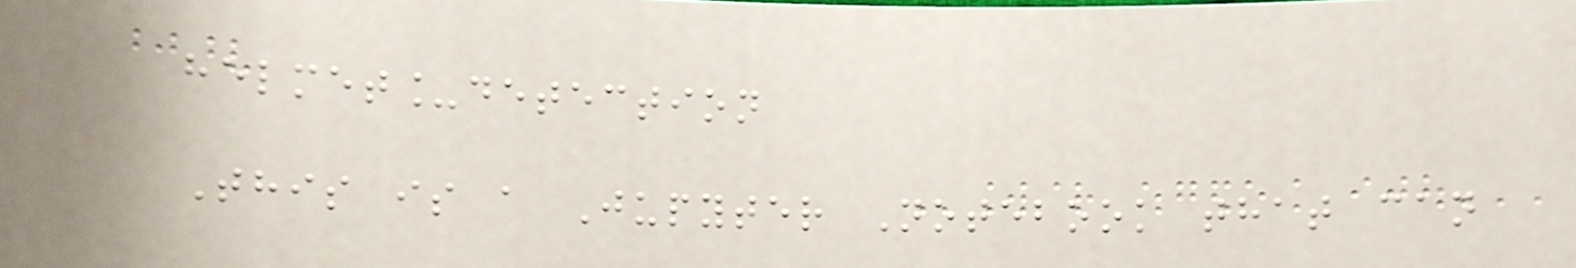helmet_detection
This is a Jupyter Notebook that can
